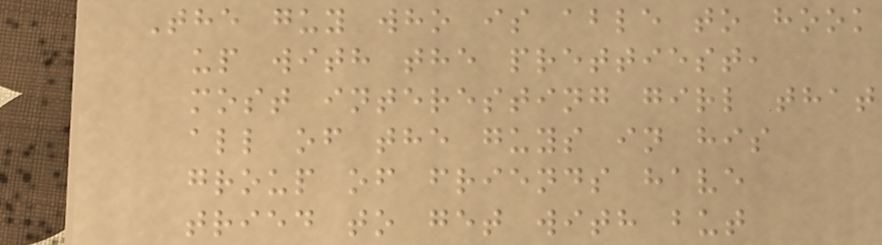The guy who is able to hook
up with the prettiest,
most interesting girl that
all of the guys in his
group of friends have
tried to get with but
